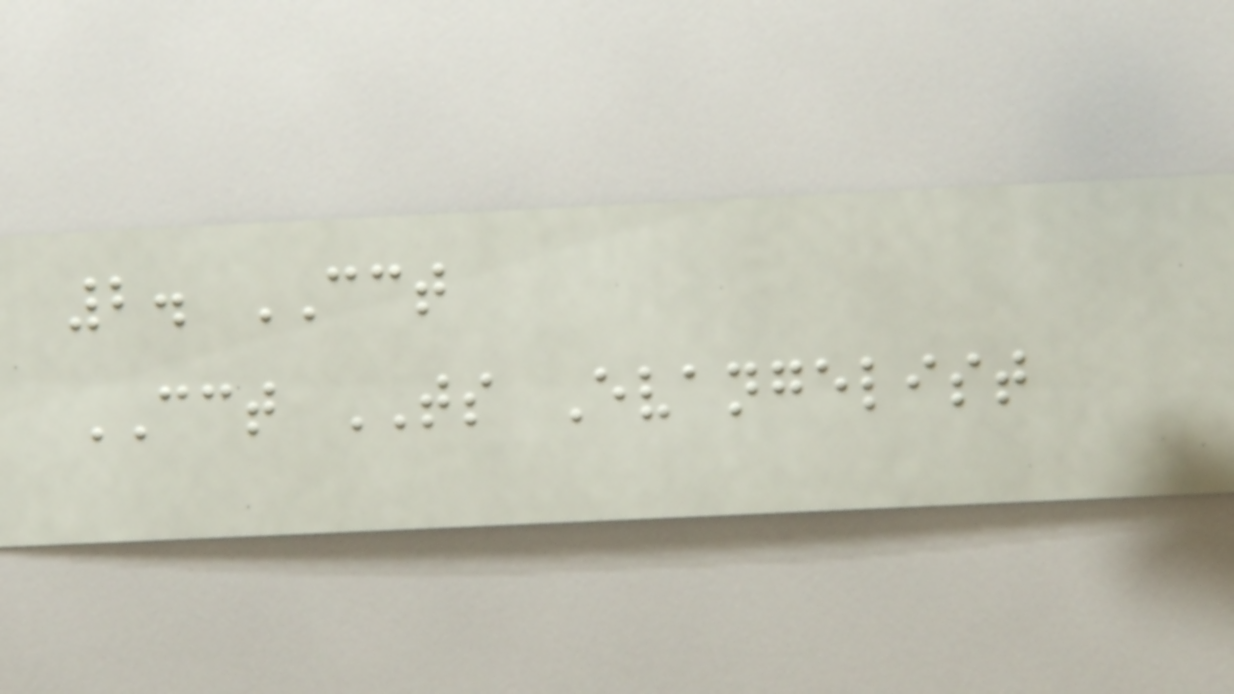2. CCT
CCT TS Evangelist
